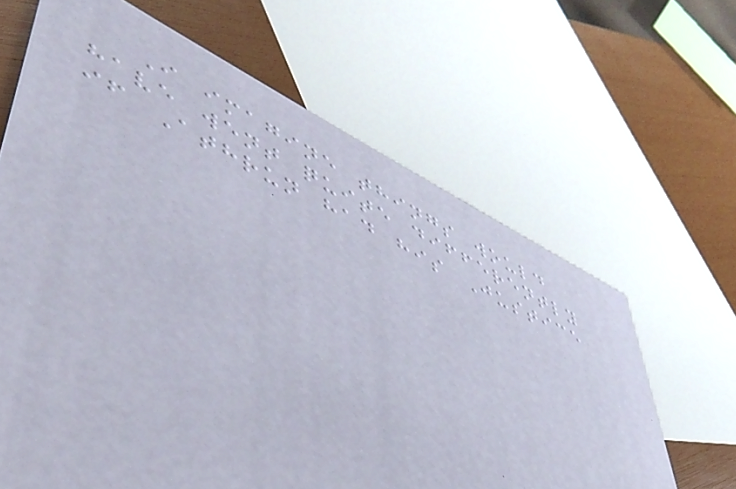I imagine things would
have went quite differently
if Athrun had his Justice
